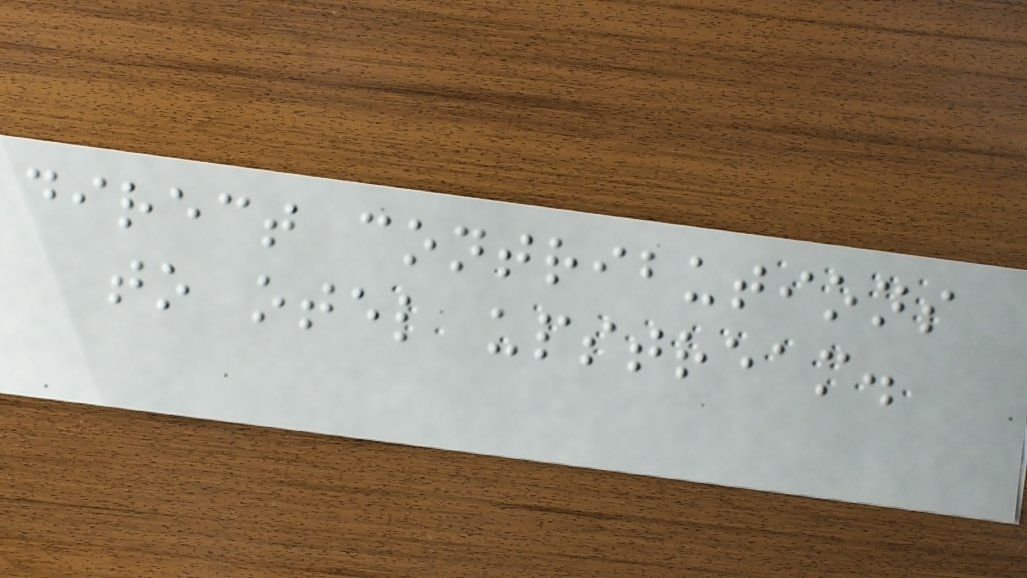direct contributions
to otel upstream.
